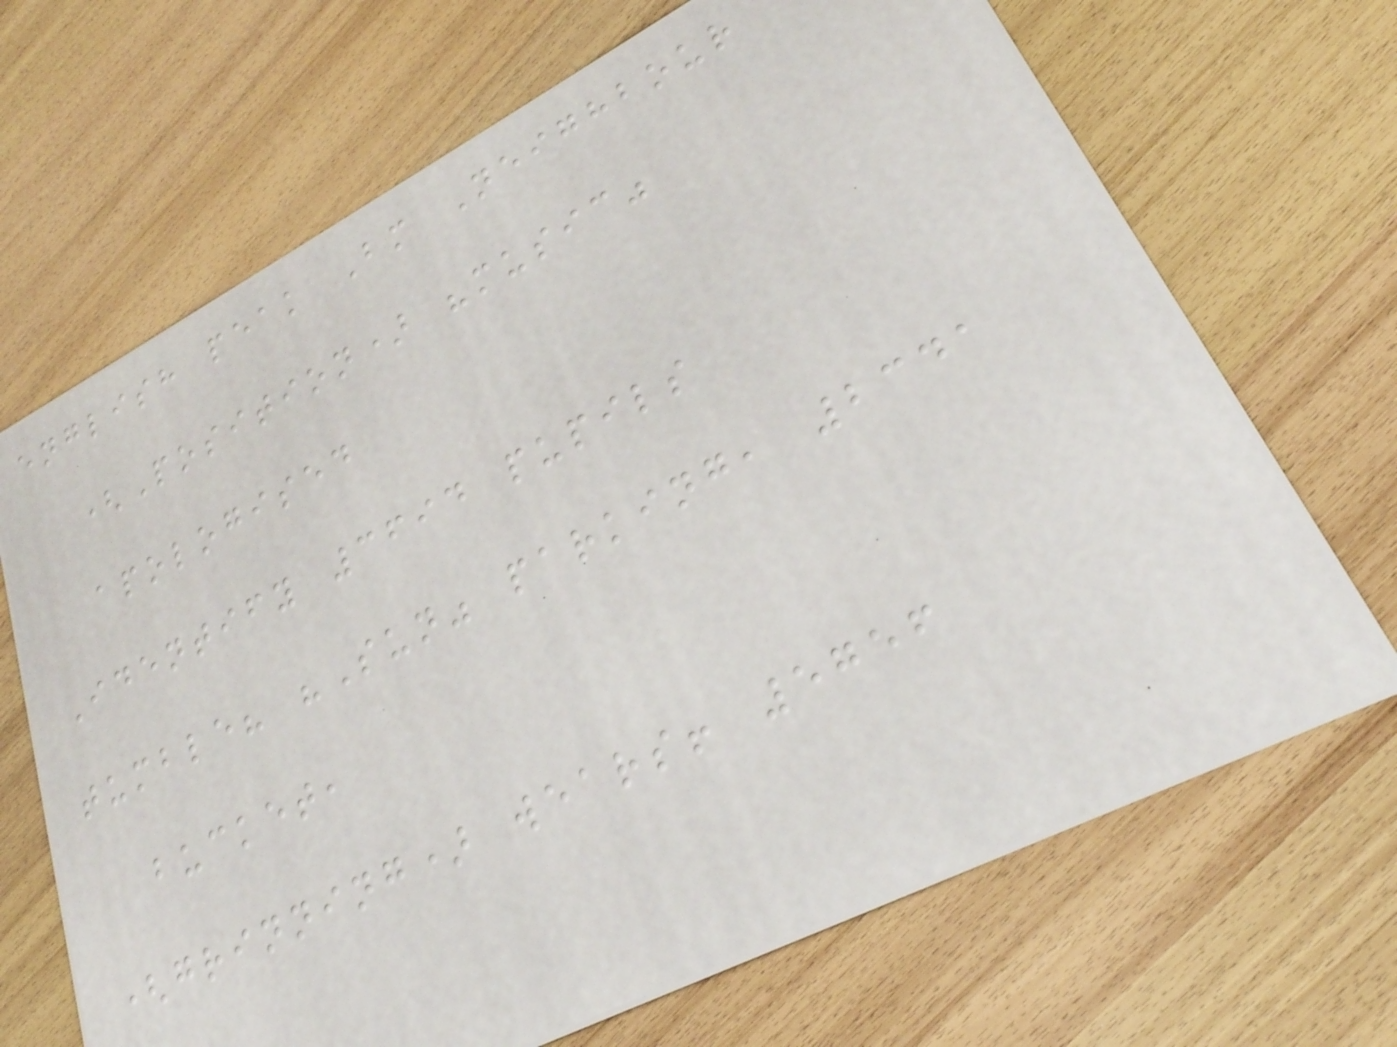english peak Bm Neighbour
(Position) "music"
apologised
Identify 3694 pupils
tumble? "Sun" parking, 2341
bucket,
(grinning) wears! 5756
